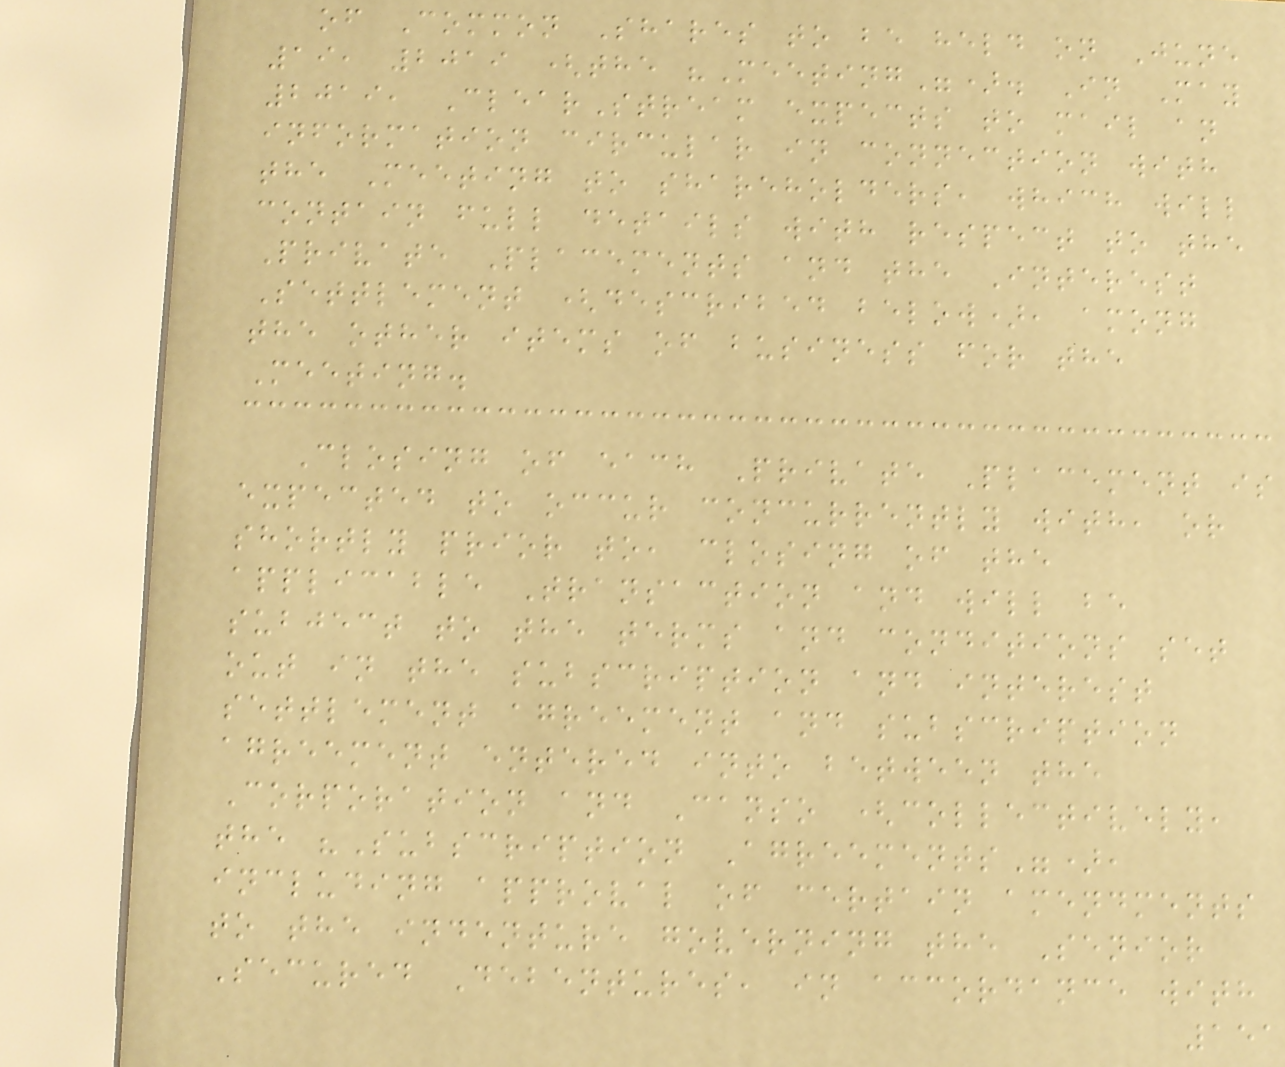of Common Shares to be held on June
19, 2019 (the "Meeting"). In May
2019, ClearStream expects to mail an
information circular in connection with
the Meeting to shareholders, which will
contain full details with respect to the
Private Placements and the Interest
Settlement (described below), among
the other items of business for the
Meeting.
Closing of each Private Placement is
expected to occur concurrently with, or
shortly prior to, closing of the
applicable Transaction and will be
subject to the terms and conditions set
out in the subscription and interest
settlement agreement and subscription
agreement entered into between the
Corporation and Canso (collectively,
the "Subscription Agreements"),
including approval of certain amendments
to the indenture governing the Senior
Secured Debentures, in accordance with
151
